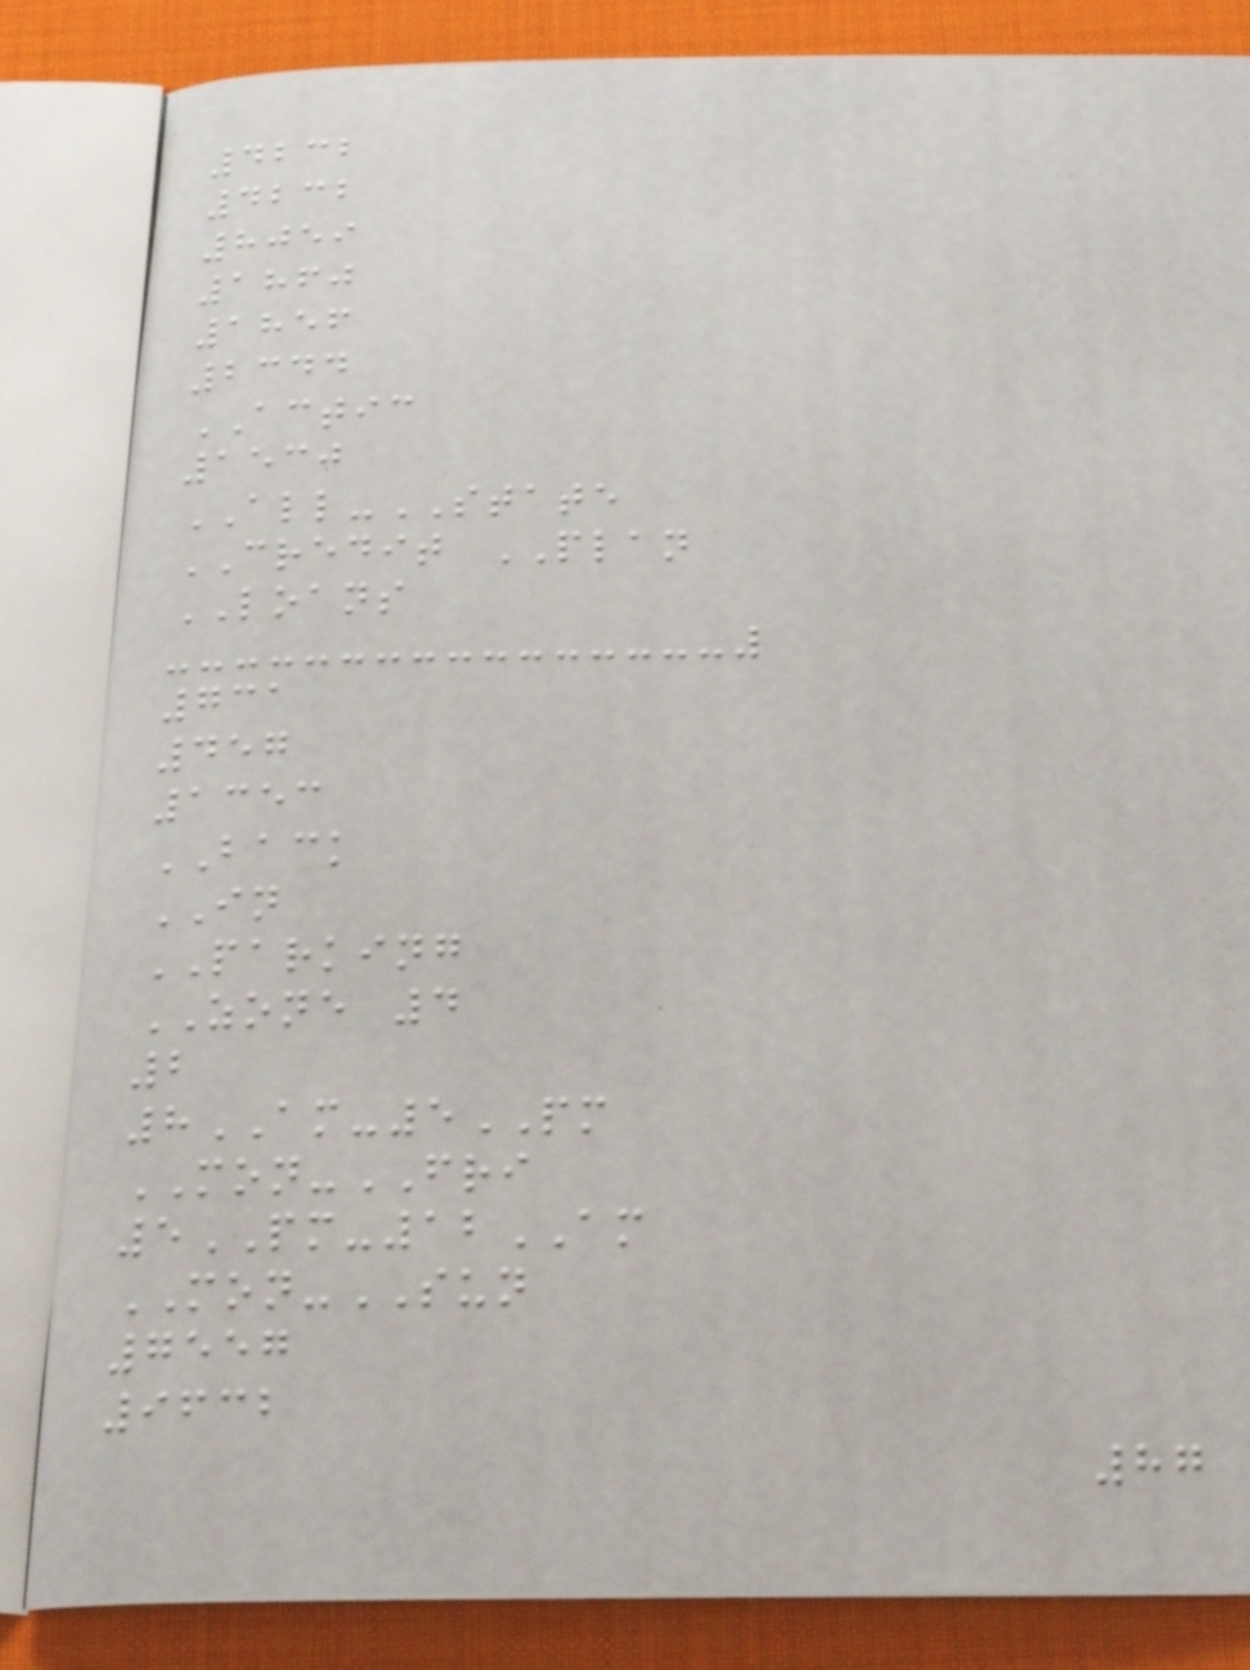4232
4232
8059
1860
1856
2344
ACTIC
1530
ALL-STATE
CREDIT PLAN
LOANS
731
457
1353
BACK
IN
PARKING
ZONE 4
2
8AM-5PM
MON-FRI
5PM-12AM
MON-SUN
7557
9632
87
